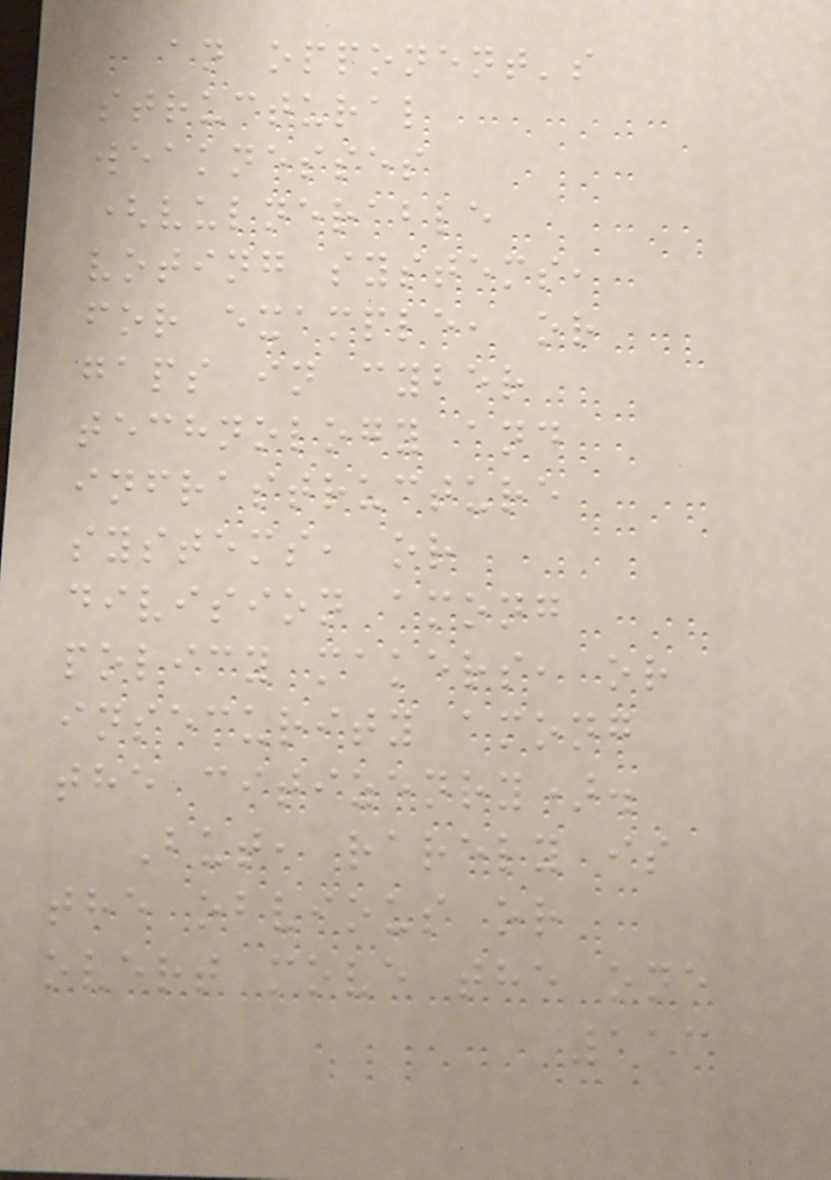an opponent's
structural
weaknesses
(vulnerable
voting systems,
for example, or
gaps in cyber
technology and
infrastructure
systems, or
division among
policy makers, or
insecurity among
the citizenry).
But, rarely is
the obvious or
overt move the one
113
